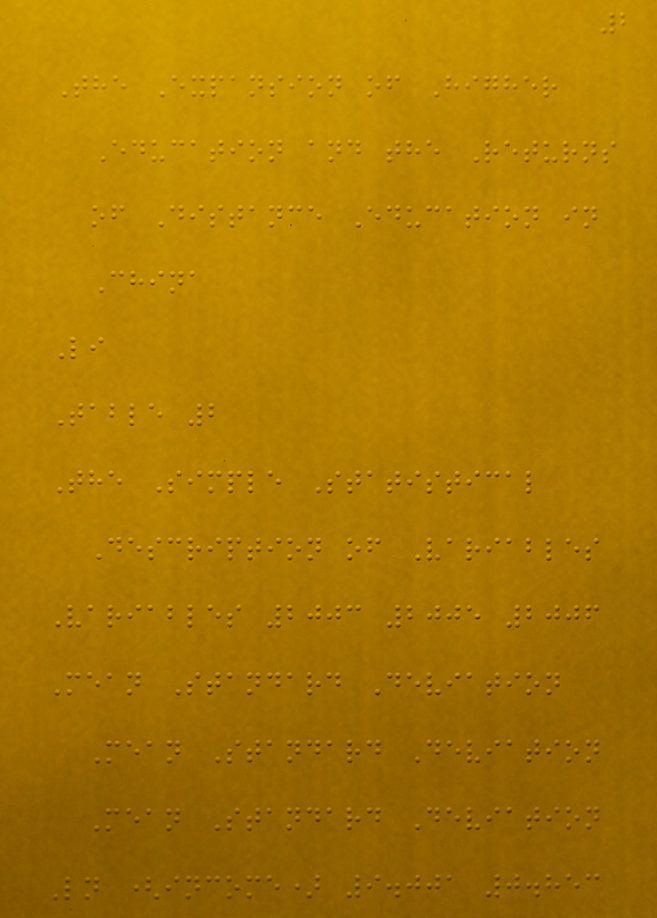2
The Expansion of Higher
Education and the Returns
of Distance Education in
China
Li
Table 2
The Simple Statistical
Description of Variables
Variables 2003 2005 2006
Mean Standard Deviation
Mean Standard Deviation
Mean Standard Deviation
Ln (income) 9.001 0.853
